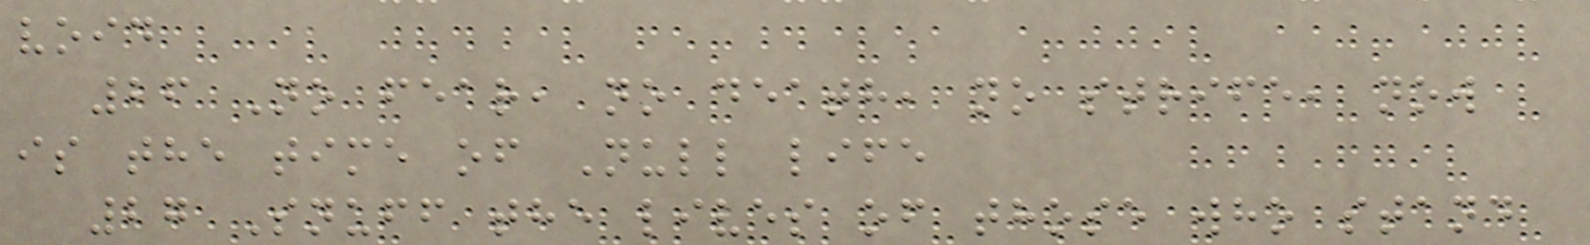void
26 No fear, no death, no strife, now
is the time of Null life
27 Snuff the lives of those who stand
